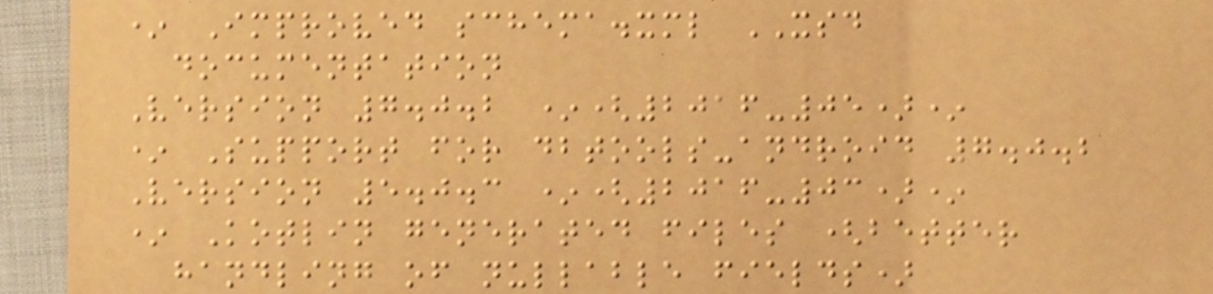* Improved schema.xml XSD
documentation
Version 7.0.2 *(2016-05)*
* Support for dbtools-android 7.0.2
Version 5.0.3 *(2016-03)*
* Kotlin generated files (better
handling of nullable fields)
